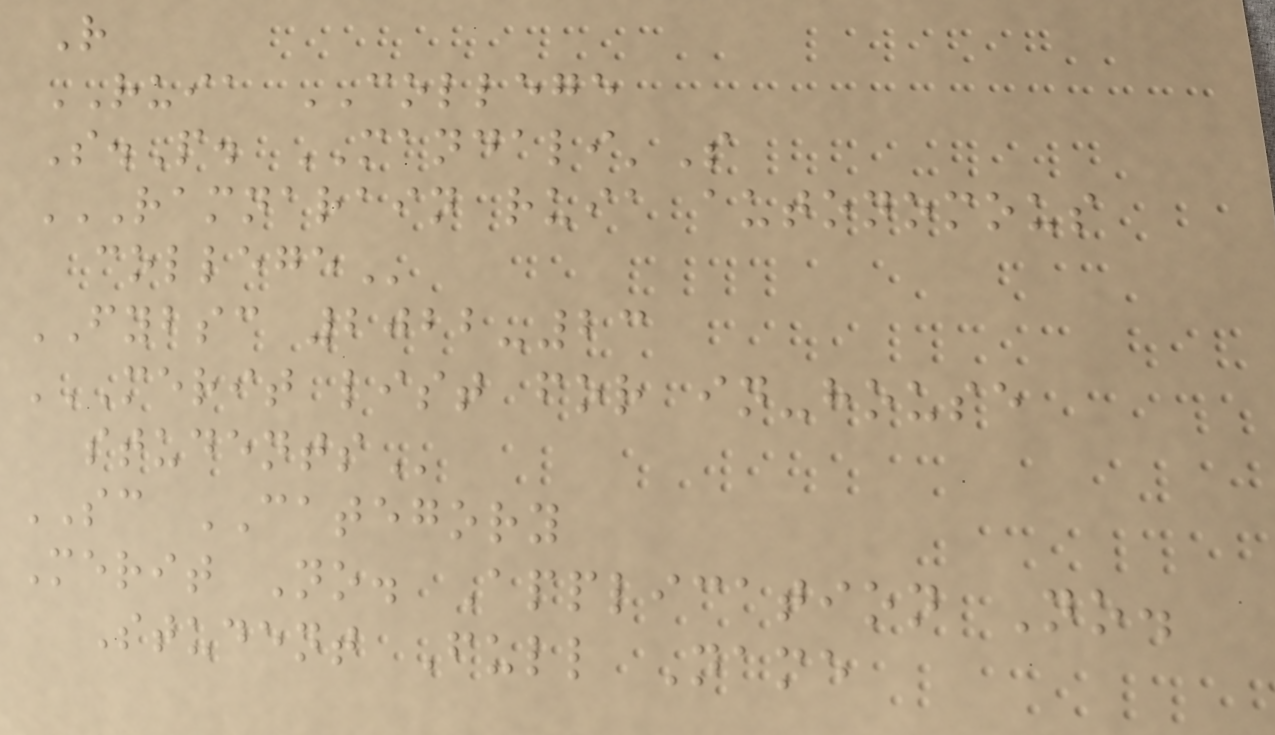R
RUIA COLLEGE
S.P. MANDALI'S
RAMNARAIN RUIA AUTONOMOUS
COLLEGE
FYBSC 2022-23
MERIT LIST FOR IN-HOUSE
STUDENTS
SC CATEGORY
Merit No. Application No.
Student Full Name
